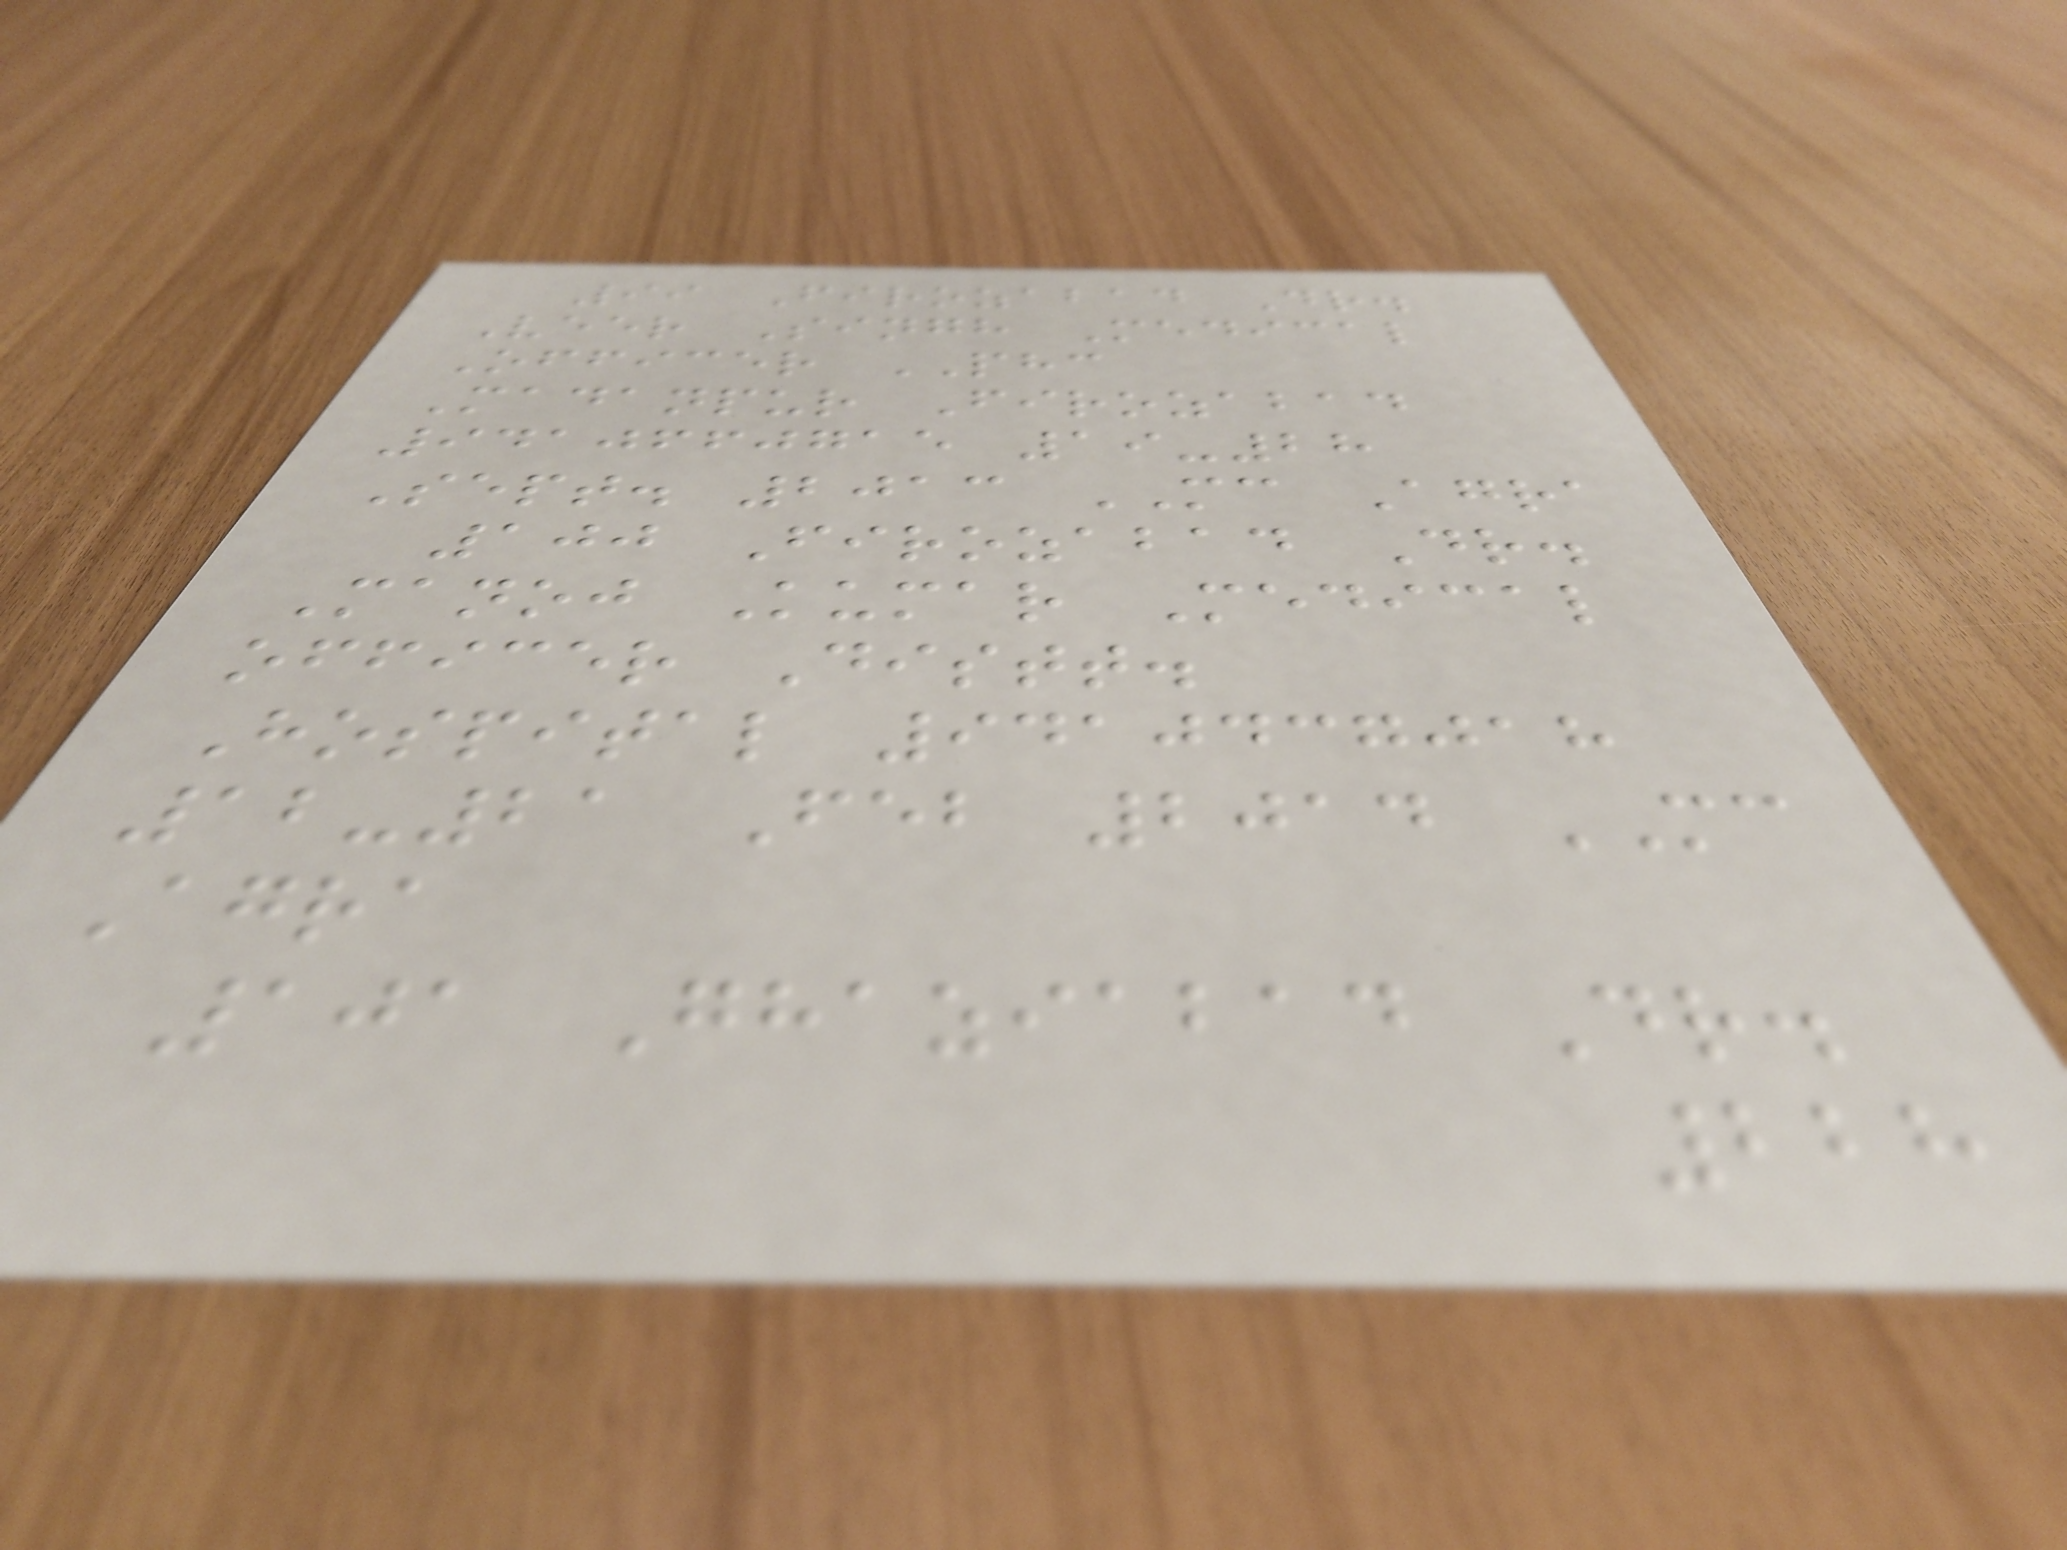99 Firozabad Dr.
Veer Singh Medical
Officer PHC
Madanpur Firozabad
9410660715 19-28
Sept. 2013 MC Agra
100 Firozabad Dr.
Manoj Kumar Medical
officer Distt.
Hospital 9410437018
12-21 Feb 2014 MC
Agra
101 Ghaziabad Dr.
228
